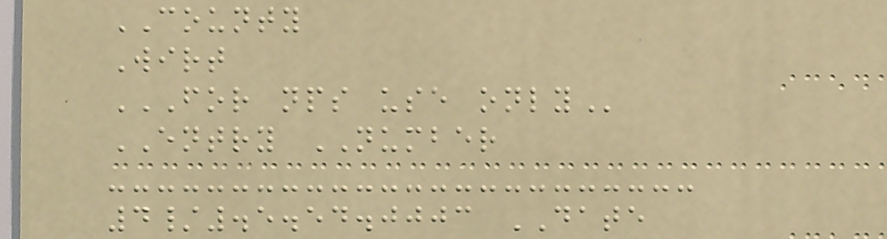COUNTY
Wirt
FOR NPS USE ONLY
ENTRY NUMBER
4/.5.54.0003 DATE
